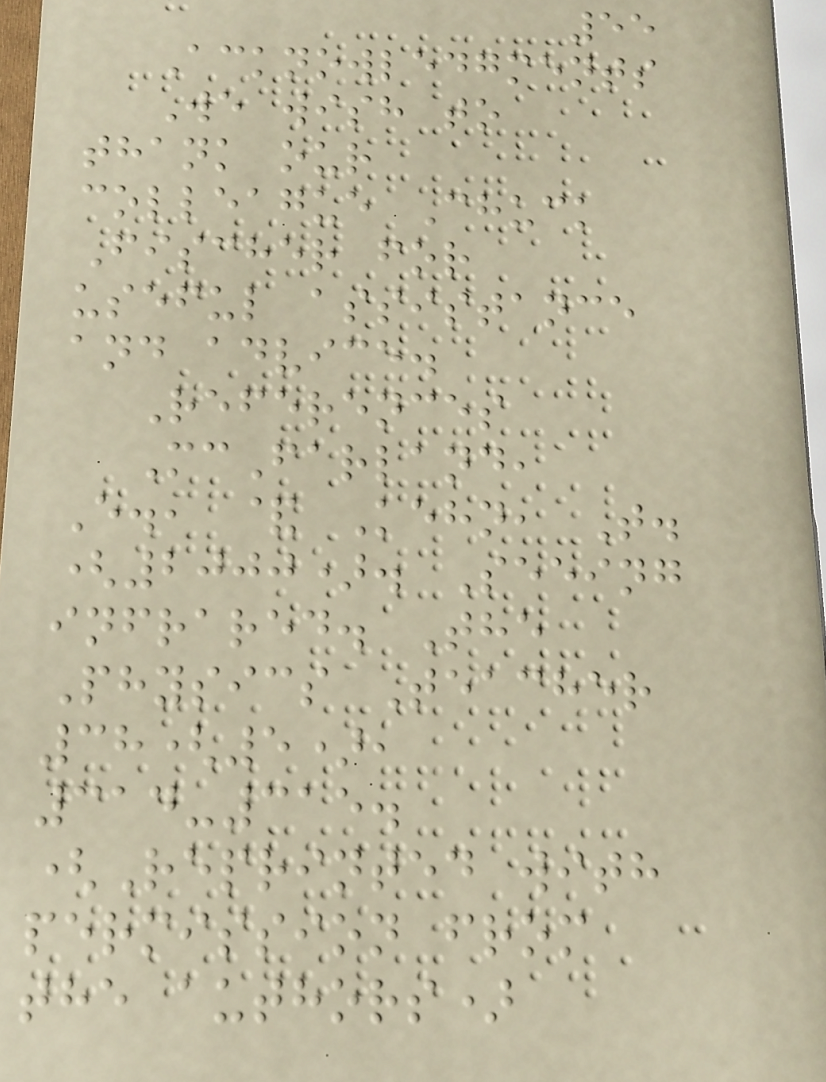55
Acknowledgments
We wish to
thank our
colleague Chuck
Fischer for
useful assistance
and advice.
References
McFarland,
E., & Kehn, T.
(2000). Seeing
infrared. The
Physics Teacher
38(5),
314-315.
(Reprinted with
permission from
the authors)
